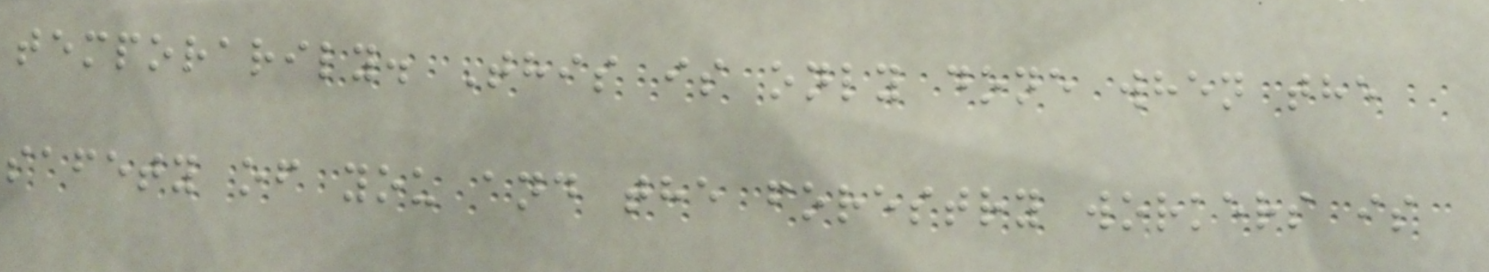temporarily. This is only done when the
safety of you and the forestry workers is
